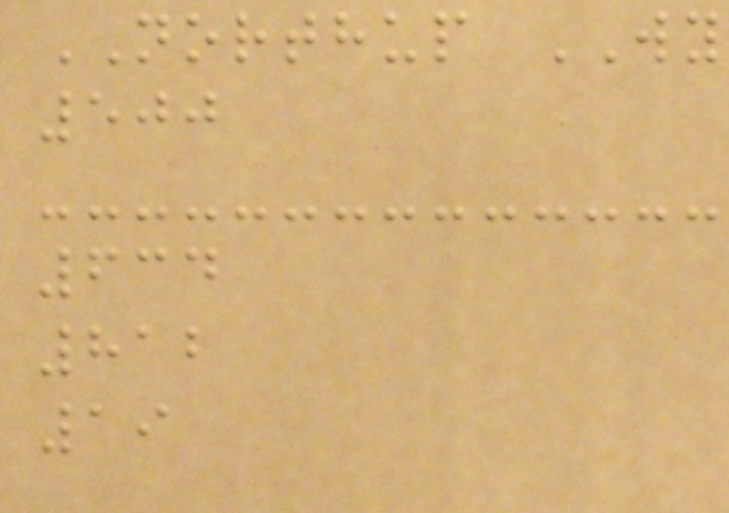NORTHUP WY
500
634
812
19
